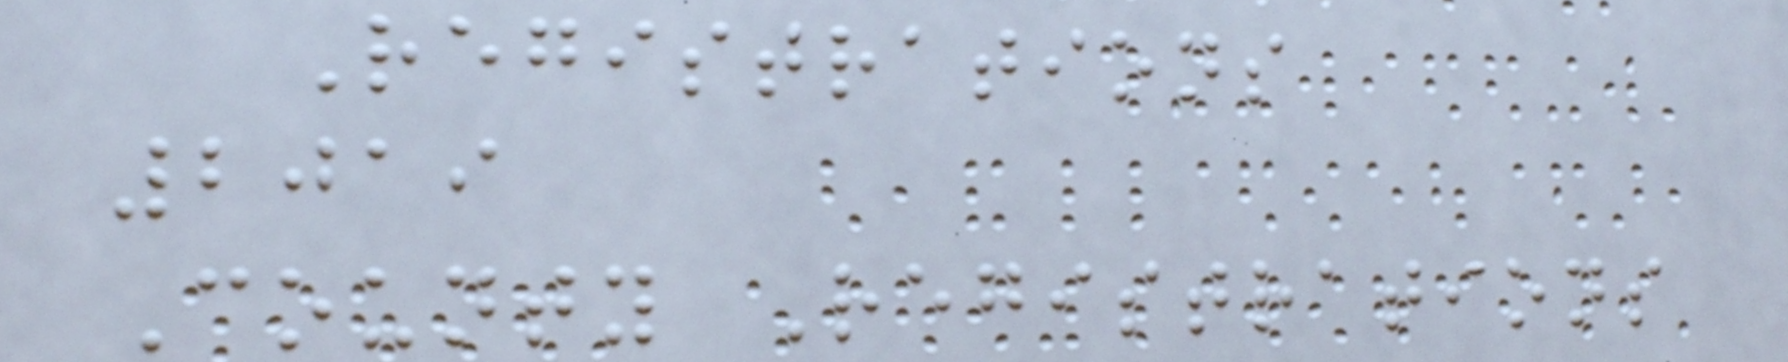Registrations
2019
County Registrations
